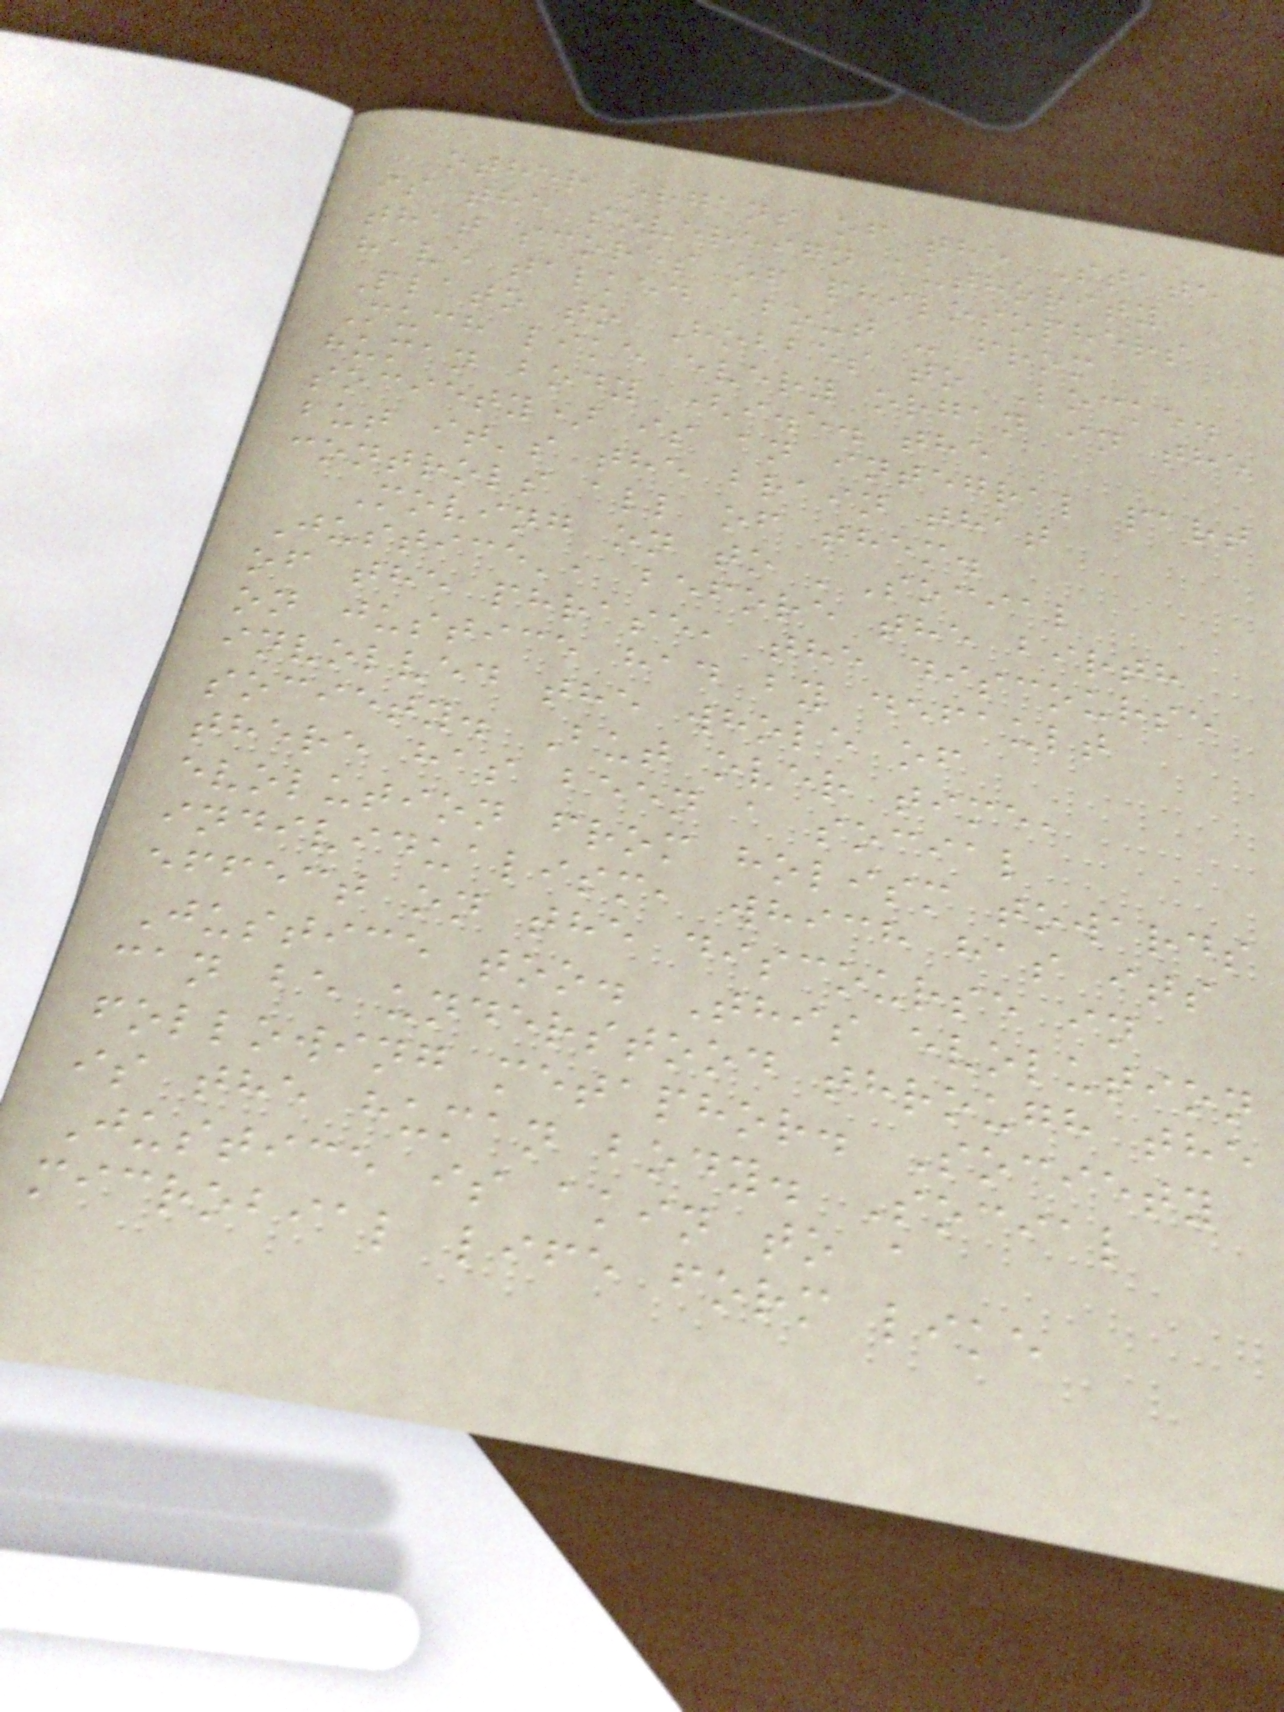other organs of the State
is the sovereign authority
that scores of philosophers
have talked about - from
Plato to Hobbes to Locke.
Much like every organ in the
human body (i.e. the
society) is an integral part
but it's the brain that
controls all of them.
Moving on to 'Social
Justice', before the birth
of the phrase, the discourse
on justice had by default
involved the whole of
society. But over time,
there has been a social
evolution from holism towards
individualism, which has its
effect on the discourse in
Justice too. This evolution
can be understood through the
following metaphor. Society
is the human body. Social
Justice is akin to a
microbial life form like
